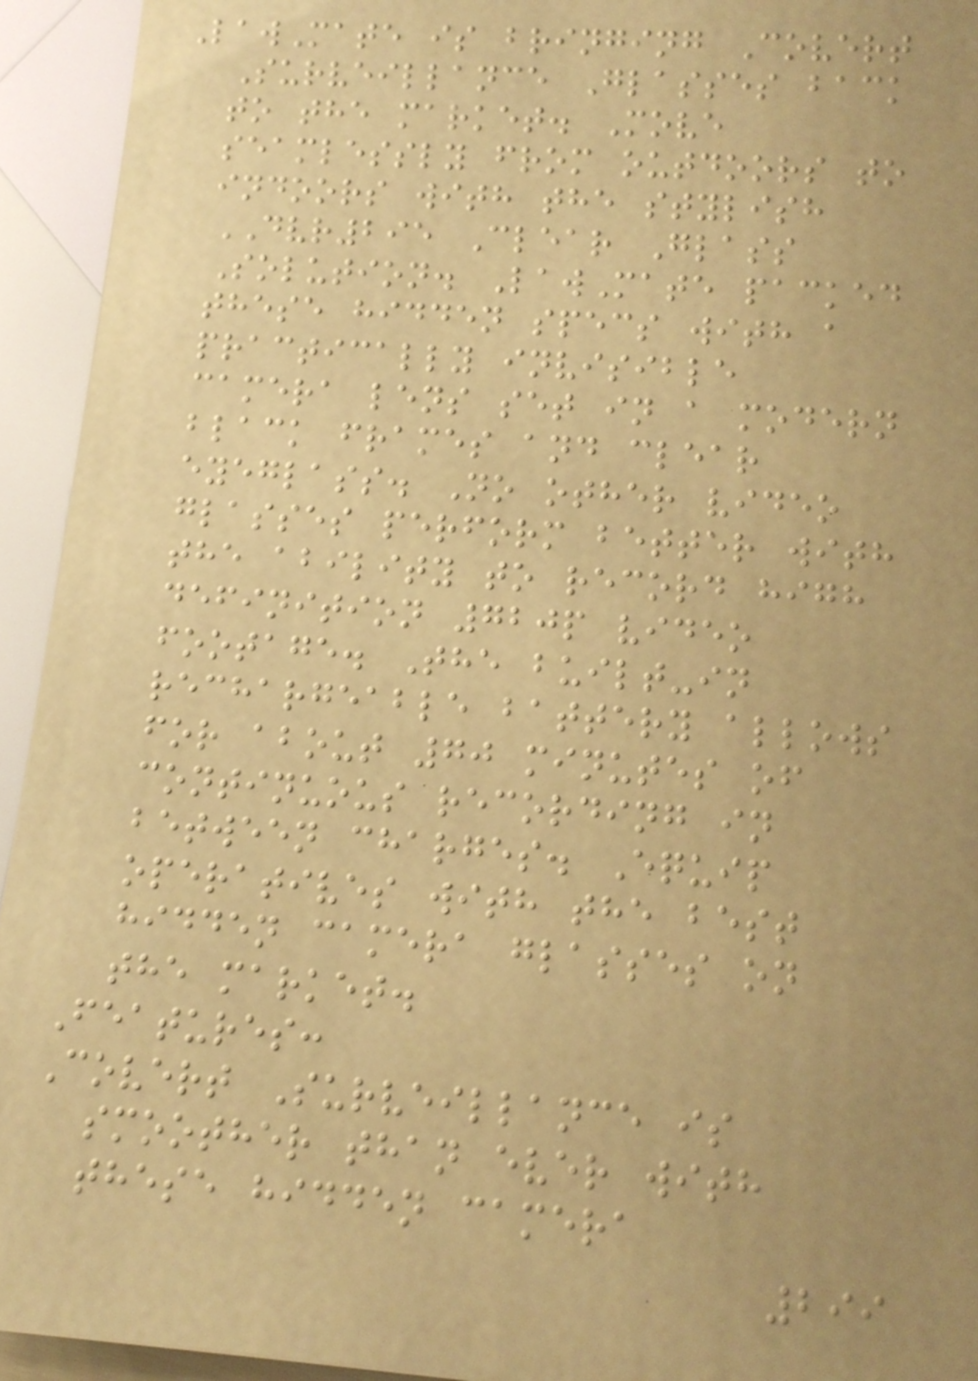LawMate is bringing Covert
Surveillance Glasses back
to the market. Move
seamlessly from outdoors to
indoors with the stylish
DVR295 Clear Glass
Solution. LawMate packed
these hidden specs with a
practically invisible
camera lens set in a modern
black frames and clear
eyeglass. No other video
glasses perform better with
the ability to record high
definition 720p video
footage. The built-in
rechargeable battery allows
for about 70 minutes of
continuous recording in
between charges. Equip
operatives with the best
hidden camera glasses on
the market.
Features:
Covert Surveillance is
smoother than ever with
these hidden camera
299
